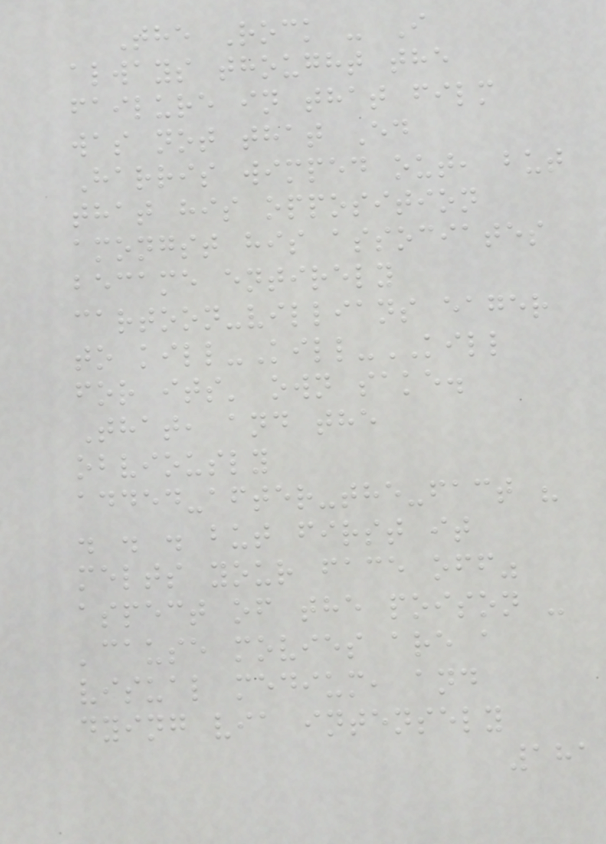The Rock - I
always thought the
failure in that film
was not that Ed
Harris wimped out, but
that his opposition
amongst his associates
became entirely
cartoon-villians eager
to kill-Kill-KILL
for its' own sake.
That, and the
obviously
added-after-the-fact "
. . . but first it
melts your face off"
aspect of the poison -
'cause movies are a
visual medium, and
dying via intensely
181
